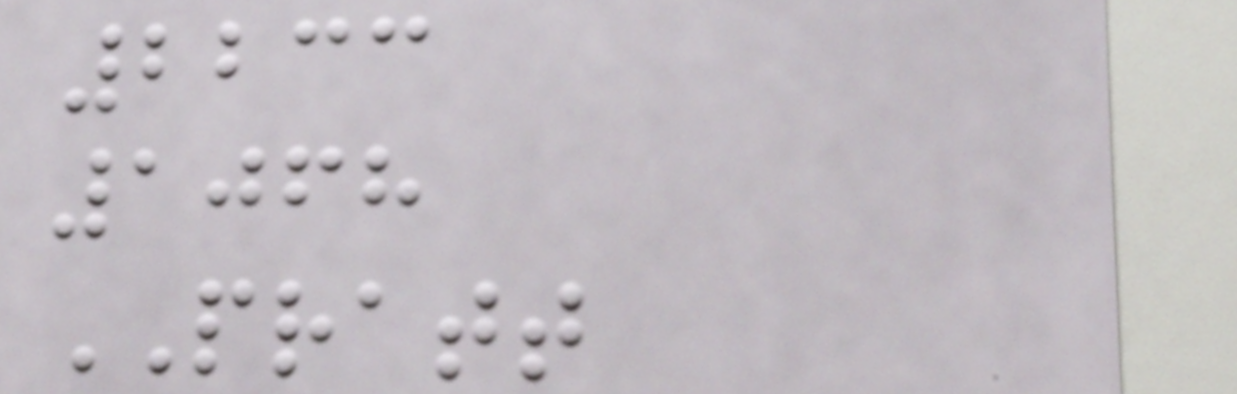2233
1068
PRATT
